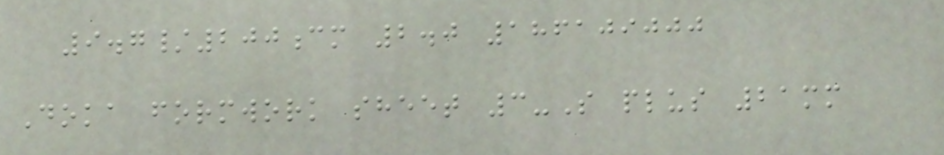9.7/200cm 2.0 186109000
Doka formwork sheet 3-S plus 21mm
